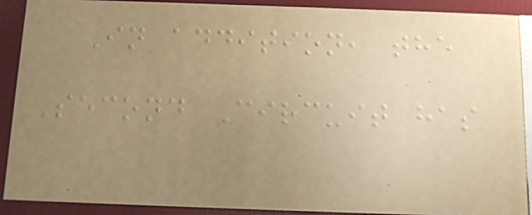In addition, the
Second Circuit has
